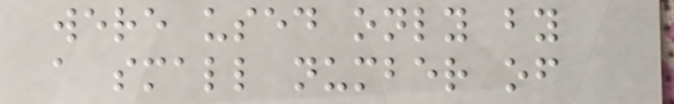were used only by
a small number of
